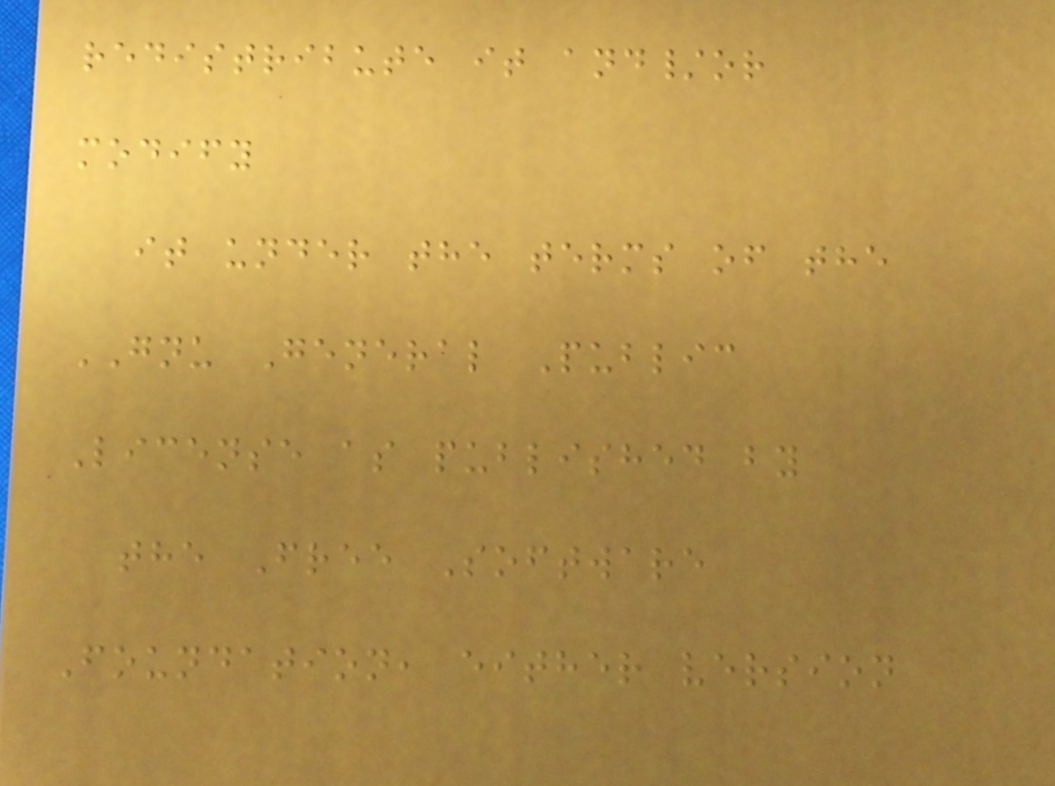redistribute it and/or
modify
it under the terms of the
GNU General Public
License as published by
the Free Software
Foundation, either version
